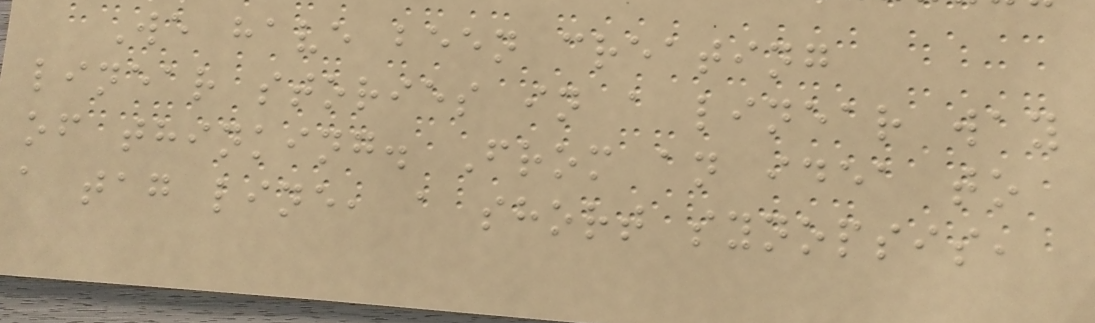We have been creating
linear stories in a linear way
of thinking. From an idea to
a tag line, a short synopsis,
